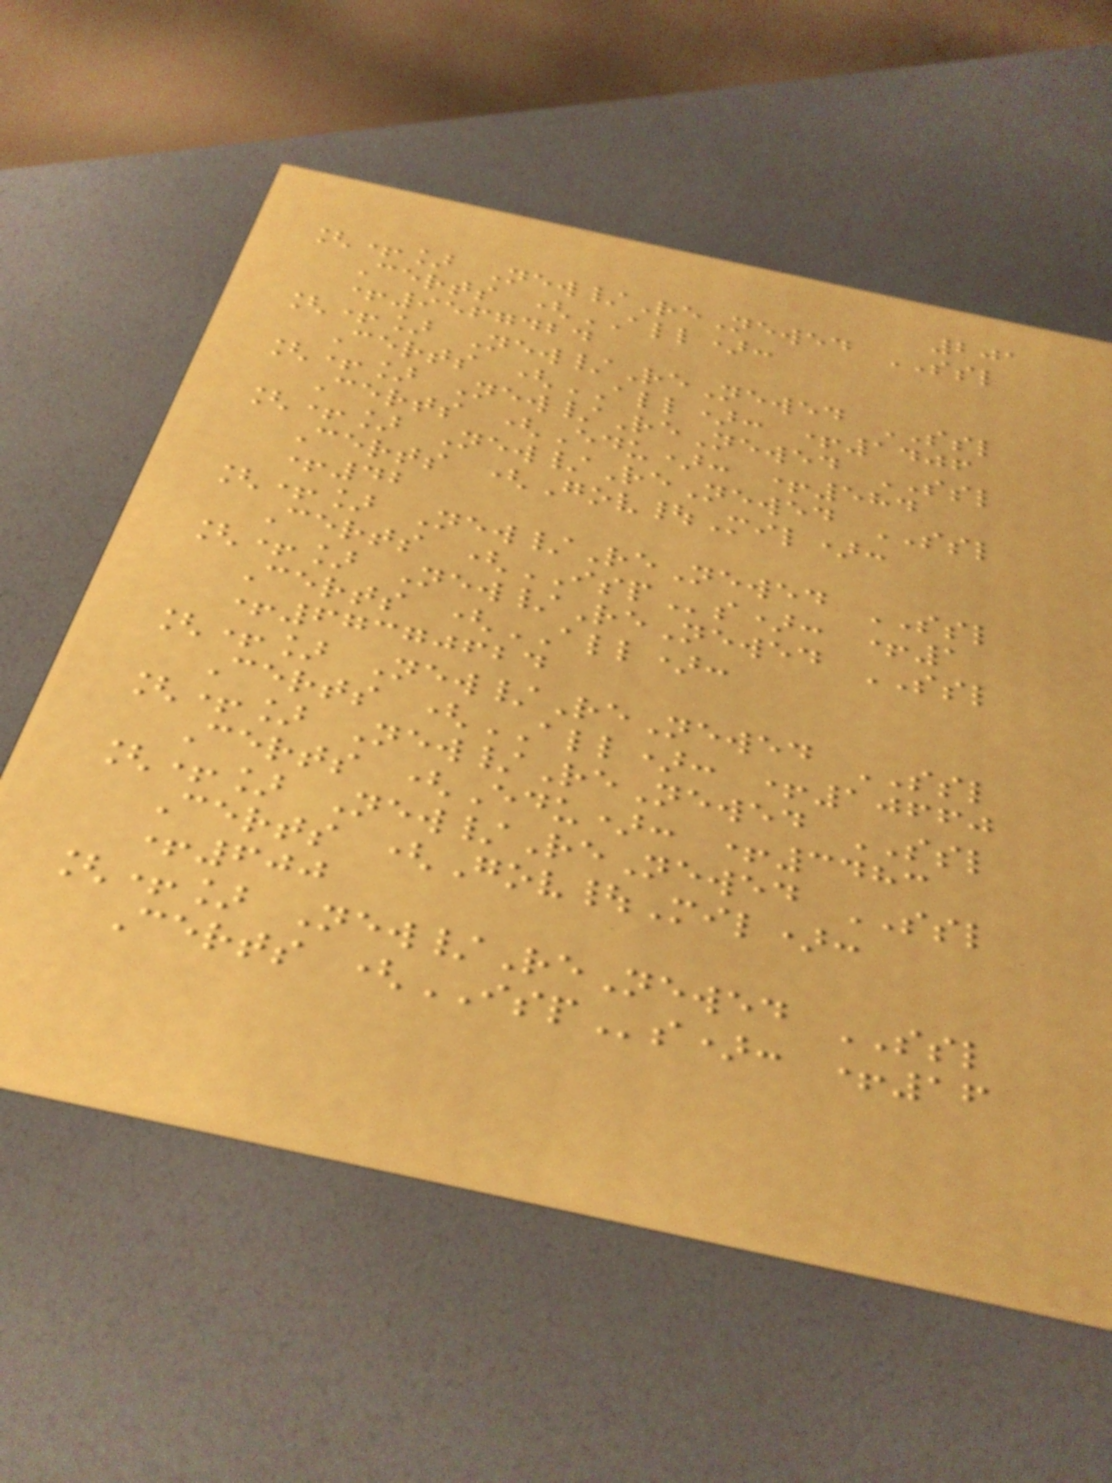201
[+] New/ReNewed SSL
Certs (ALL):
+9567424
[+] New/ReNewed SSL
Certs (ALL): +1406
[+] New/ReNewed SSL
Certs (Edu): +584
[+] New/ReNewed SSL
Certs (Gov|Mil):
+42
[+] New/ReNewed SSL
Certs (ISPs): +1
[+] New/ReNewed SSL
Certs (ALL):
+67370624
[+] New/ReNewed SSL
Certs (ALL): +10660
[+] New/ReNewed SSL
Certs (Edu): +3483
[+] New/ReNewed SSL
Certs (Gov|Mil):
+600
[+] New/ReNewed SSL
Certs (ISPs): +16
